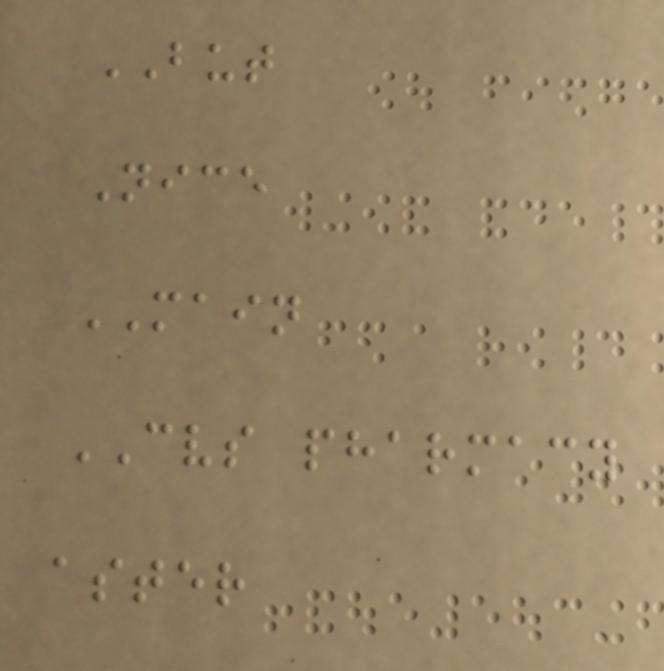BUT
Nice
MAIN
CVS pharmacy
aster
